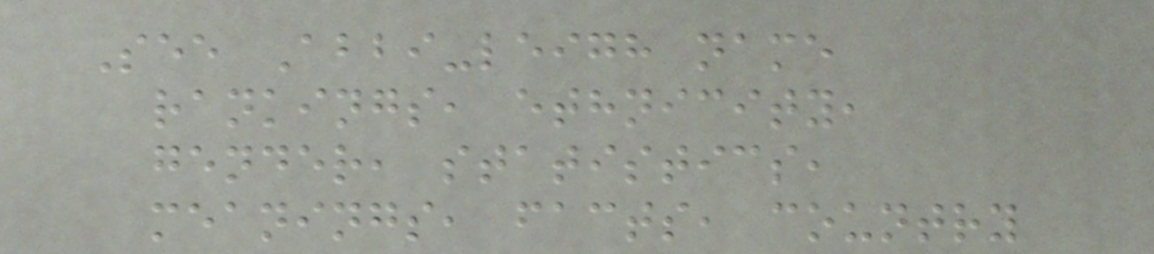See Abbi-leigh name
rankings, ethnicity,
gender, statistics,
meanings, facts, country
